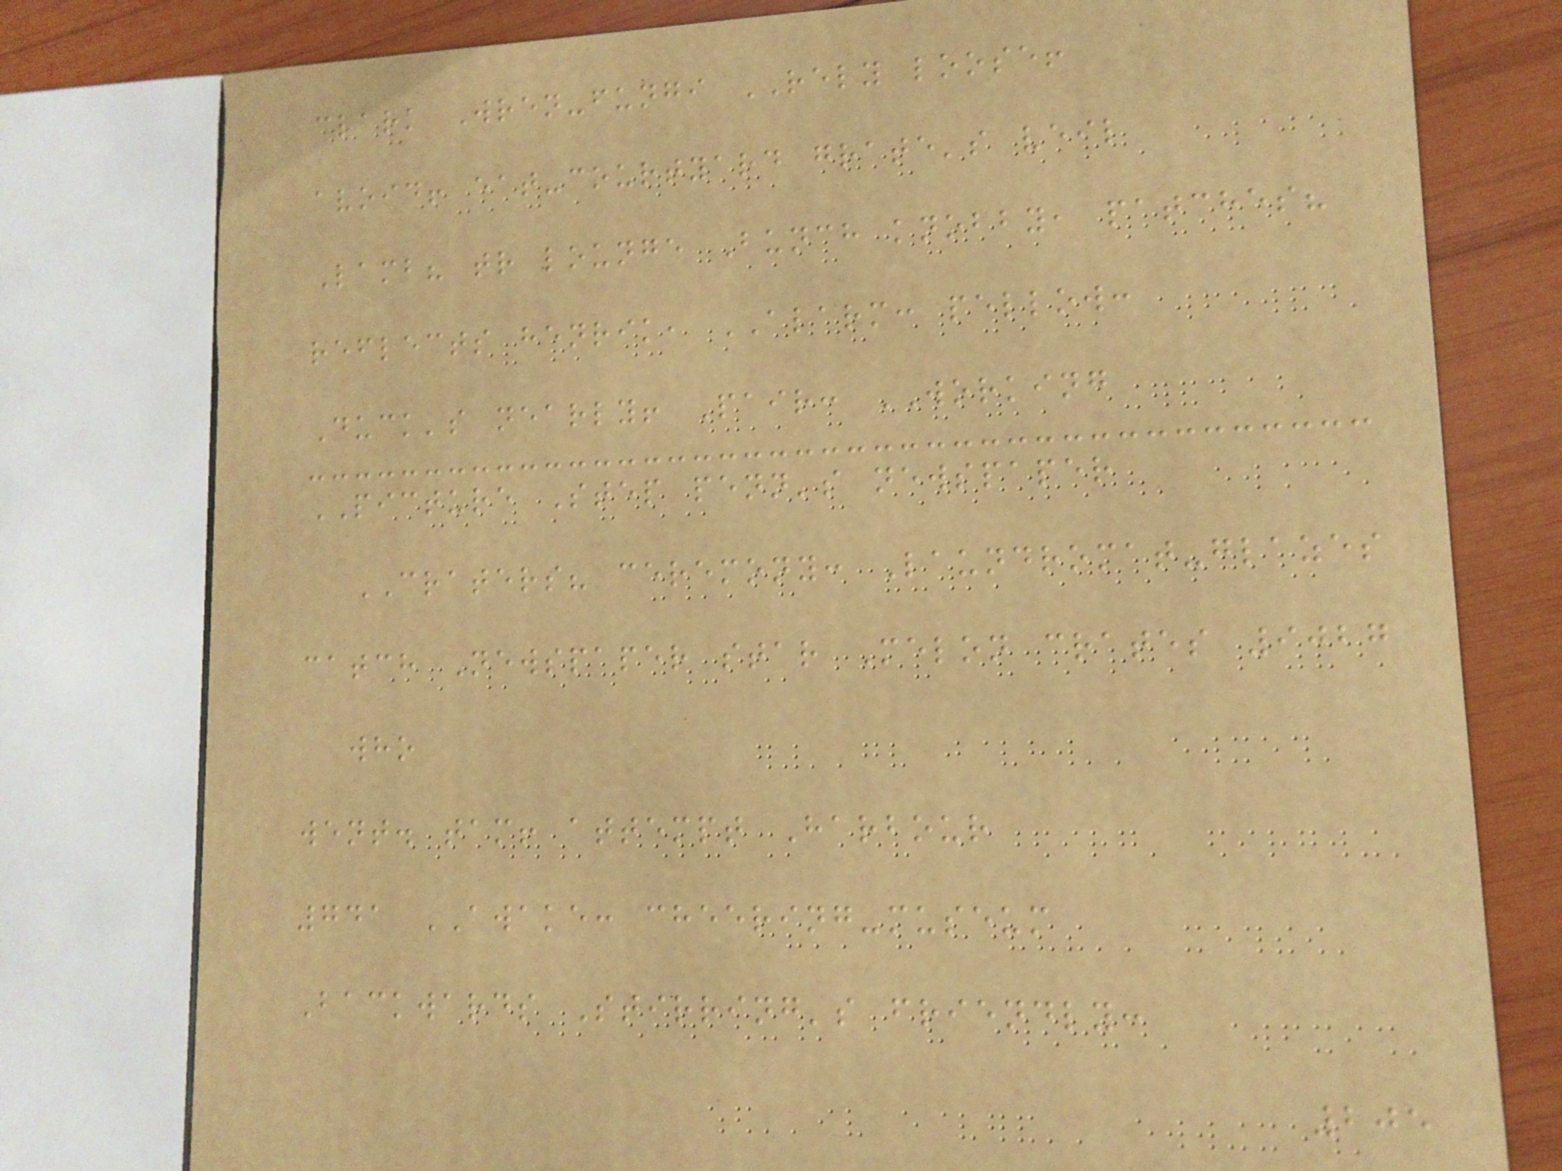clark Wren-fungi RELY loose!
avoid! eat-courtyard grate's veil
Lamb? tr lounge Bunch knobby, patches?
reflects henrik, ALARM: pellow:
Duck's nearly! Pair: WORKING
PICTURE Step penn's newspaper
CRATERS? ceremony: Laundromat-glazes
catch Newspaper star Melon crates 9027
who
went. tam! attempt Harbour
741 AWAKE: cheering-museum
Backwards Stirring's friendly:
205
